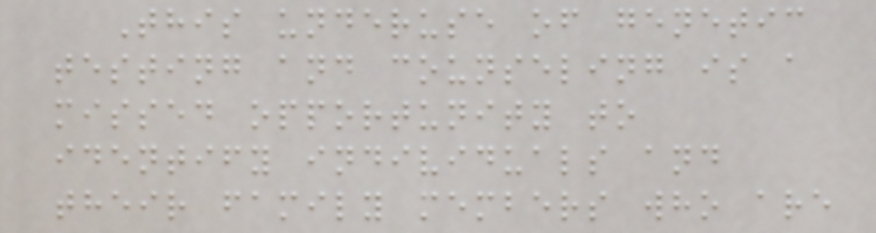This underuse of genetic
testing and counseling is a
missed opportunity to
identify individuals and
their family members who are
